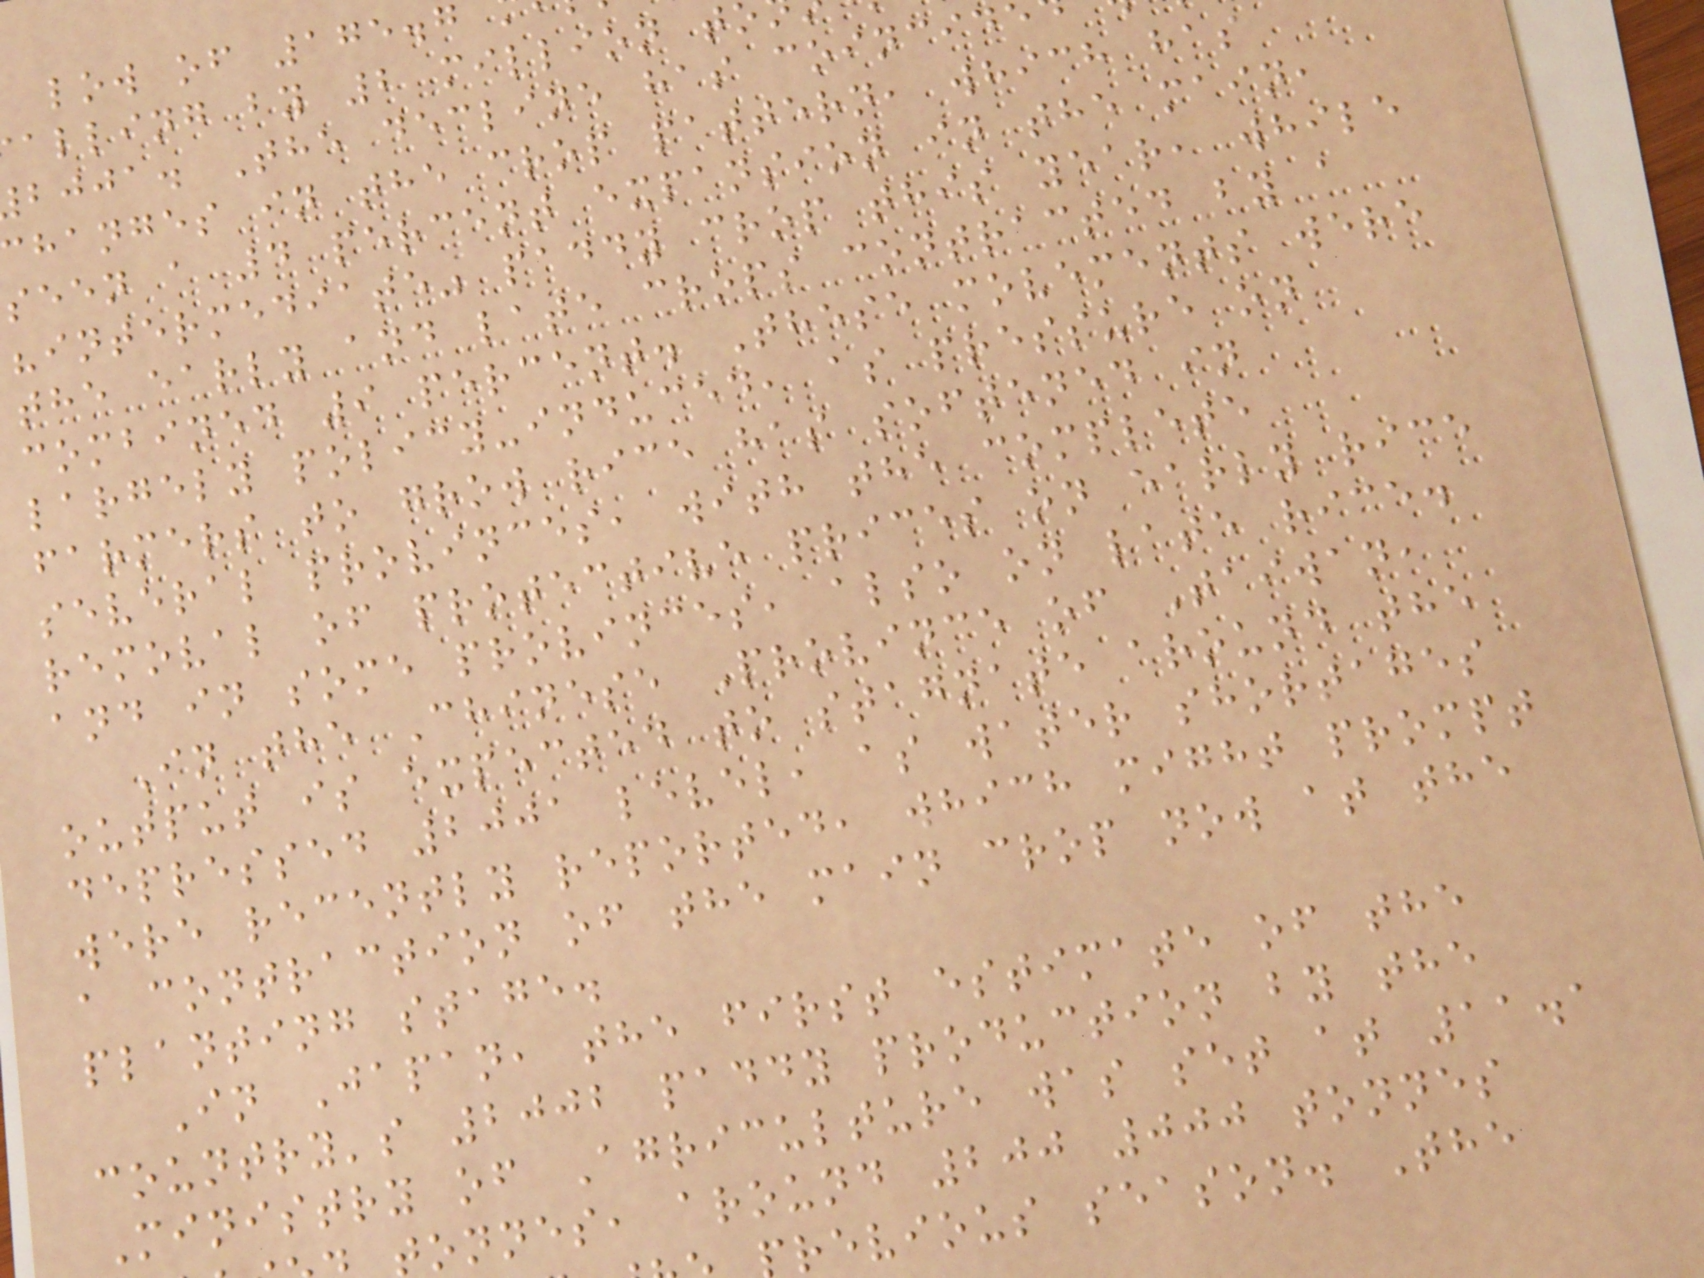low of 175.7
alling by 2 million t
bjja. The decline has coincid
hanges in the crop pattern, which has
seen a 4 percent expansion in the main,
"intermediate" paddy crop this year, while
the early and late crops contracted by a
combined 9 percent. These movements were
largely policy-induced, as pressure on
farmers to grow rice has softened in
several provinces, with the complete
removal of protective prices on early rice
and in some provinces, also on late rice.
In the Chinese Province of Taiwan,
output is expected to stagnate around the
depressed 2001 level, as water shortages
were recently reported, which might prompt
a contraction of the main crop now at the
planting stage.
In Japan, the first estimate of the
country's 2002 paddy production by the
Ministry of Agriculture was set at 11.1
tonnes, around 200 000 tonnes
revious season. The
